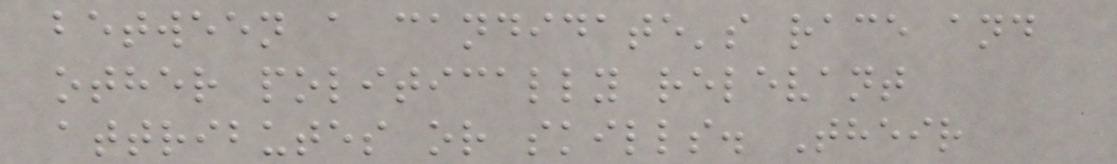between a candidate's race and
other politically relevant
attributes or skills. Their
